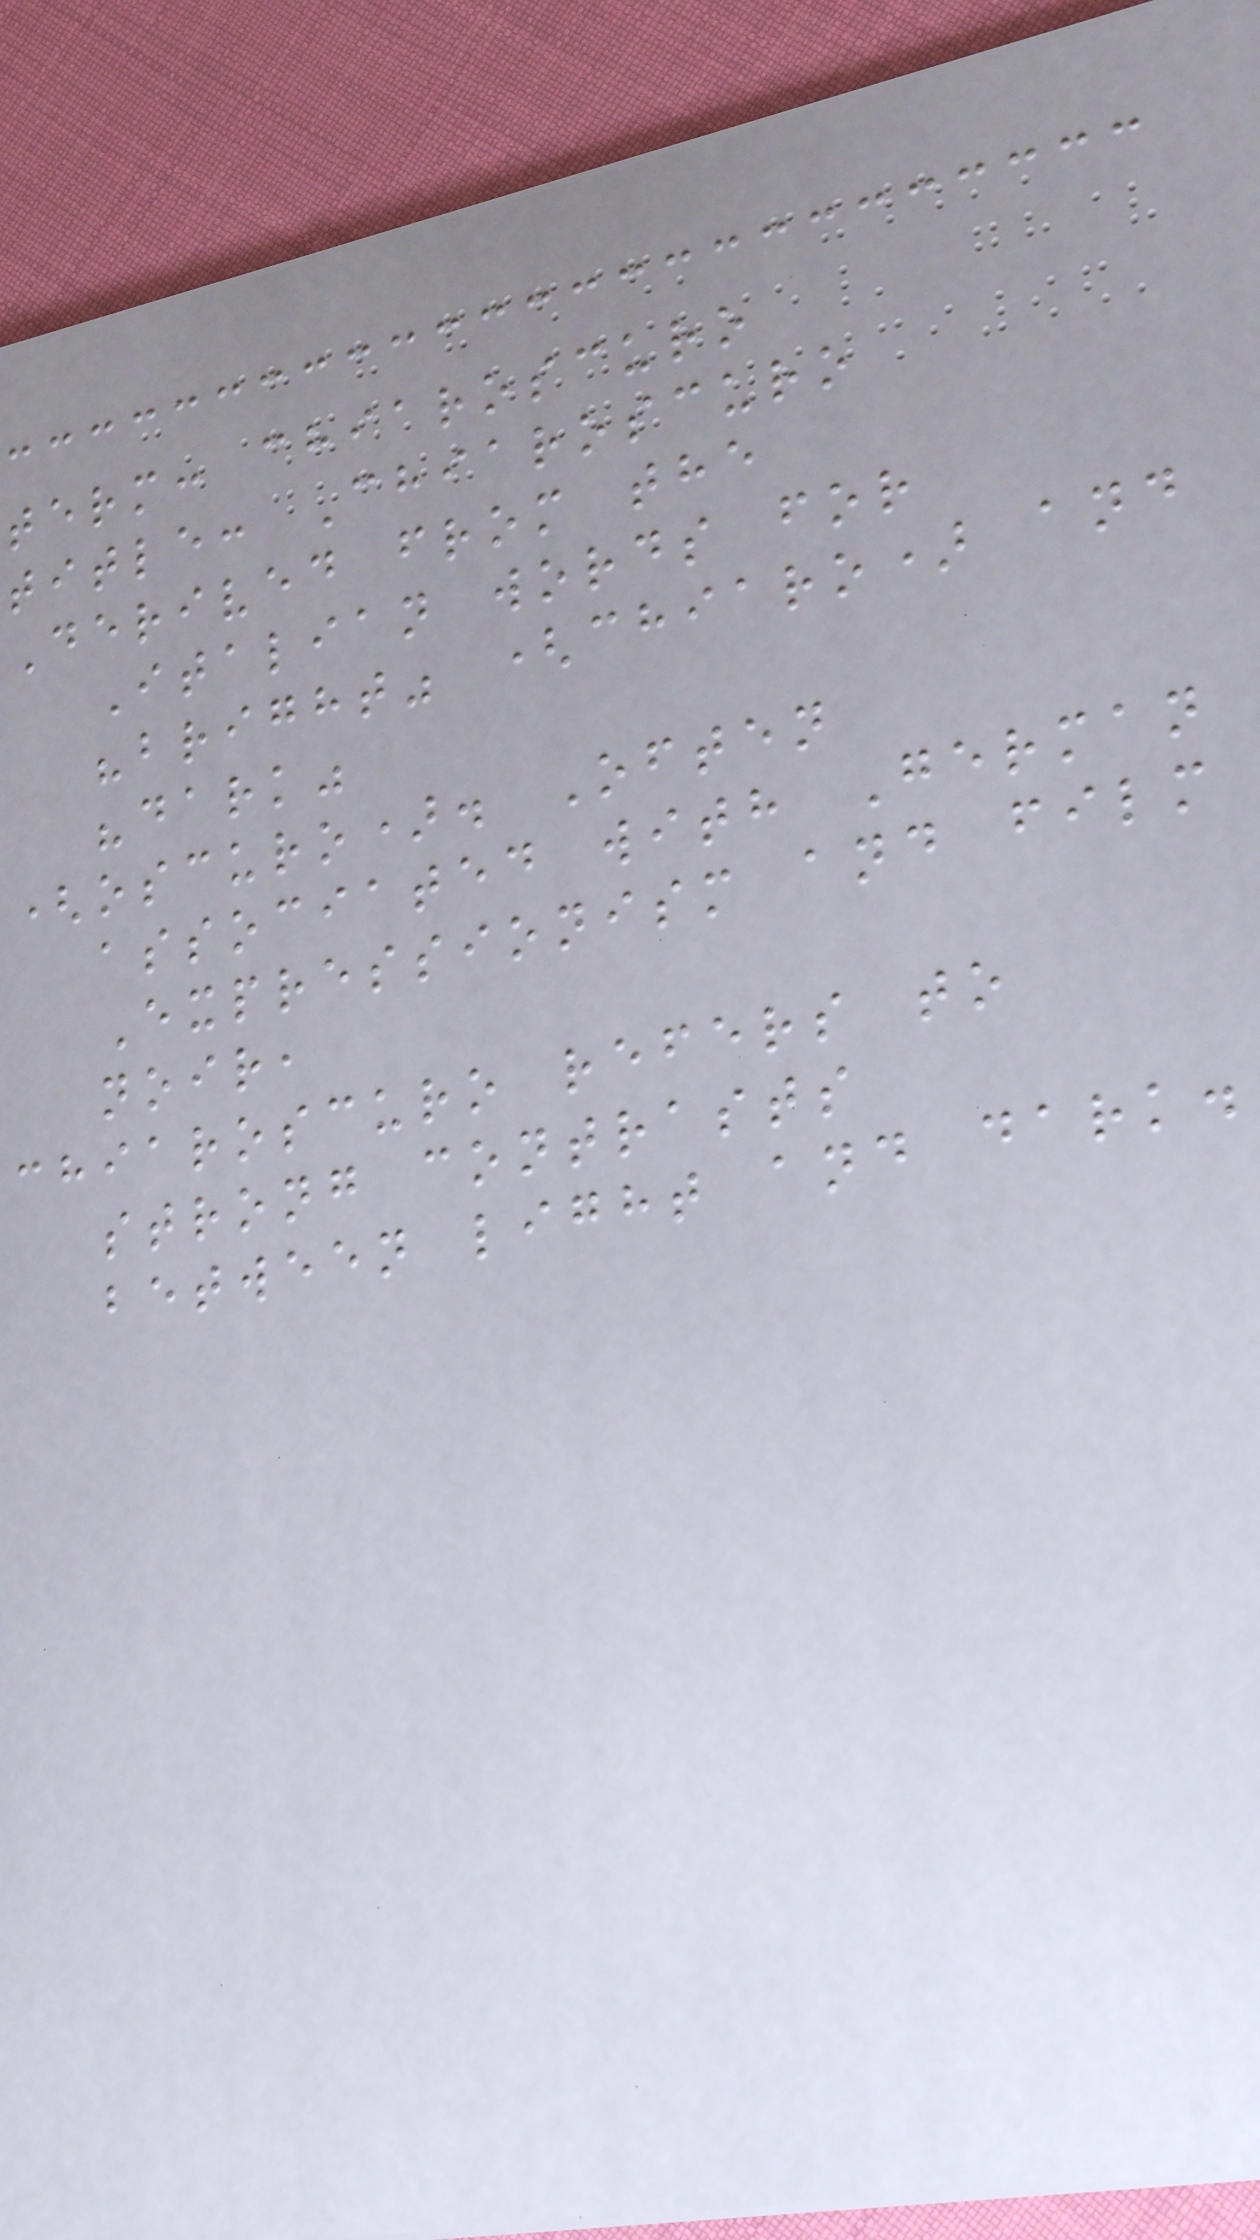term: chiaroscuro
title: Chiaroscuro
Derived from the
Italian words for
"bright" (chiaro) and
"dark"
(oscuro). Often
associated with German
Expressionism and film
noir,
chiaroscuro refers to
strong contrasts
between light and dark.
